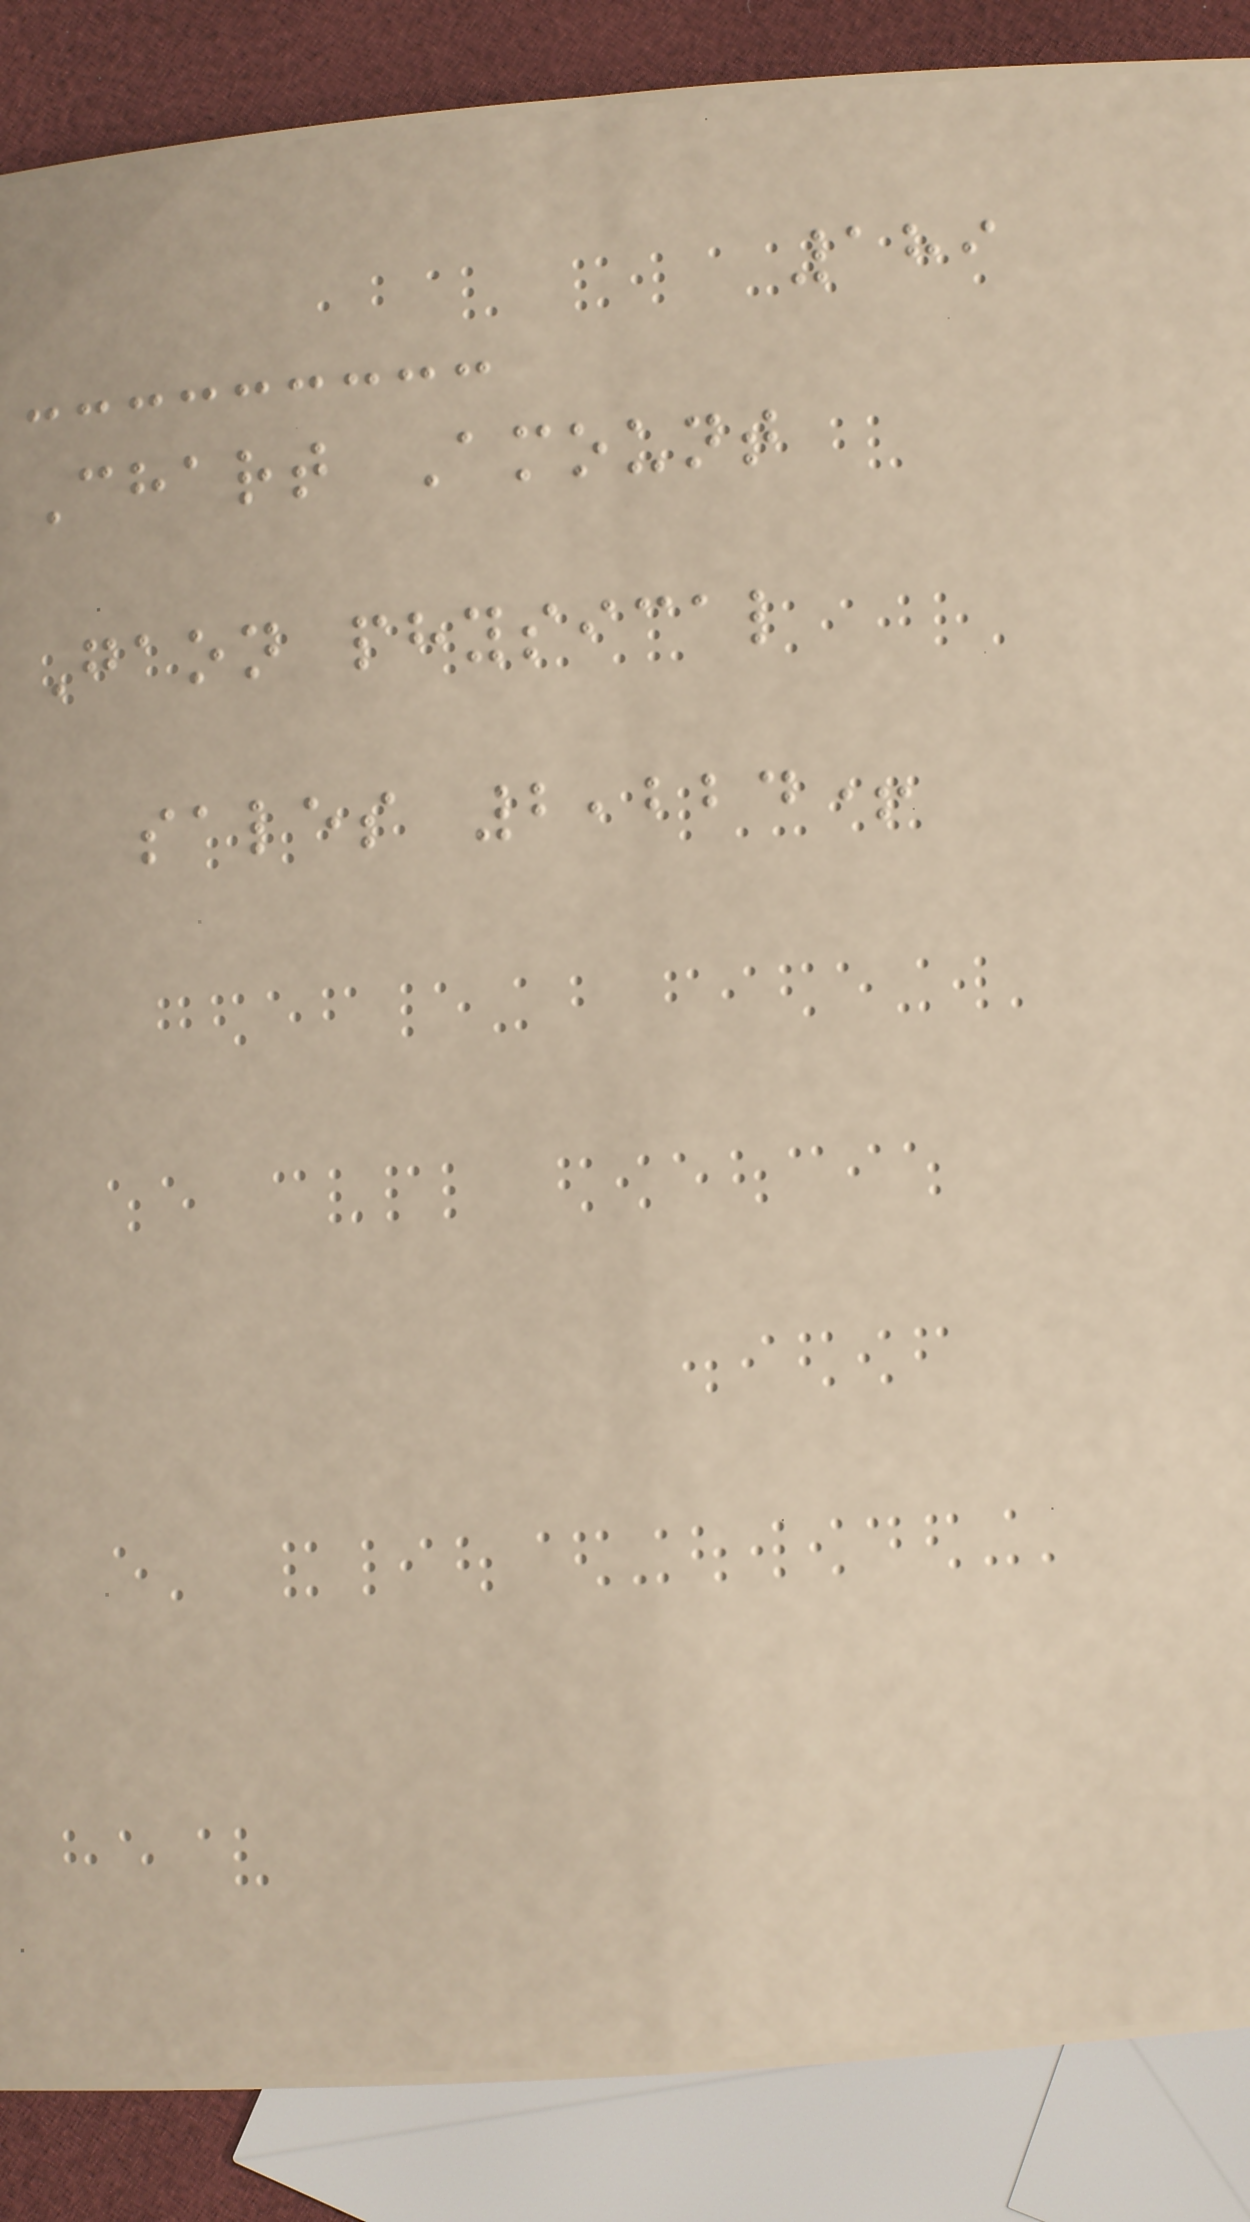189
Chart Amount
Gaon physical
sales 2,224+
